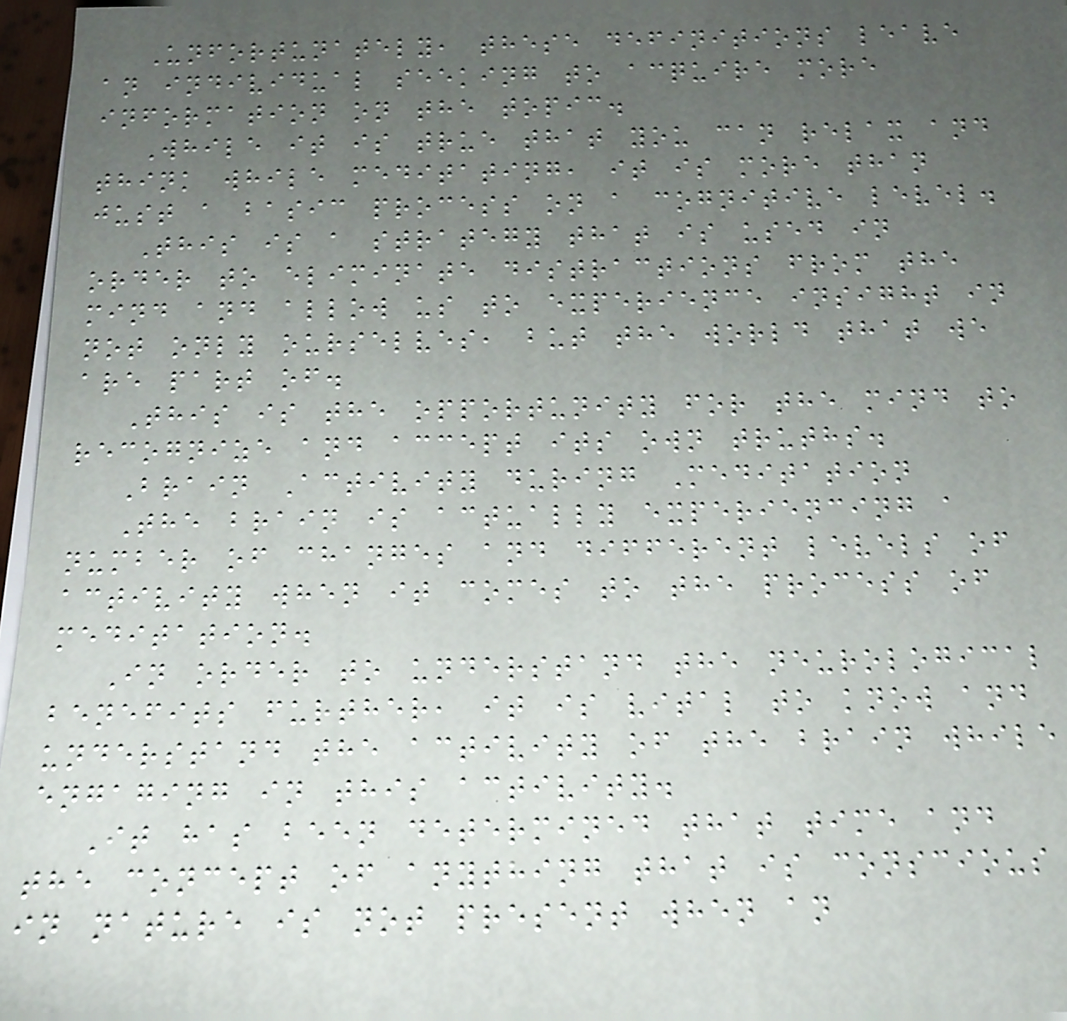Unfortunately, these definitions leave
an individual seeking to acquire more
information on the topic.
While it is true that you can relax and
think while meditating, it is more than
just a basic process on a cognitive level.
This is a strategy that is used in
order to eliminate distractions from the
mind and allow us to experience insight in
not only ourselves, but the world that we
are part of.
This is the opportunity for the mind to
recognize and accept its own truths.
Brain Activity during Meditation
The brain is actually experiencing a
number of changes and different levels of
activity when it comes to the process of
meditation.
In order to understand the neurological
benefits further, it is vital to know and
understand the activity of the brain while
engaging in this activity.
It has been determined that time and
the concept of anything that is conscious
in nature is not present when an
